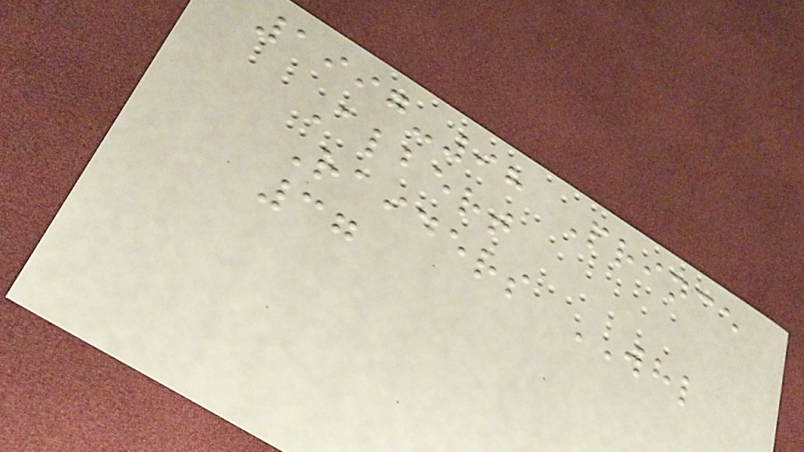1997-98 Prince
Albert
Raiders WHL
37
